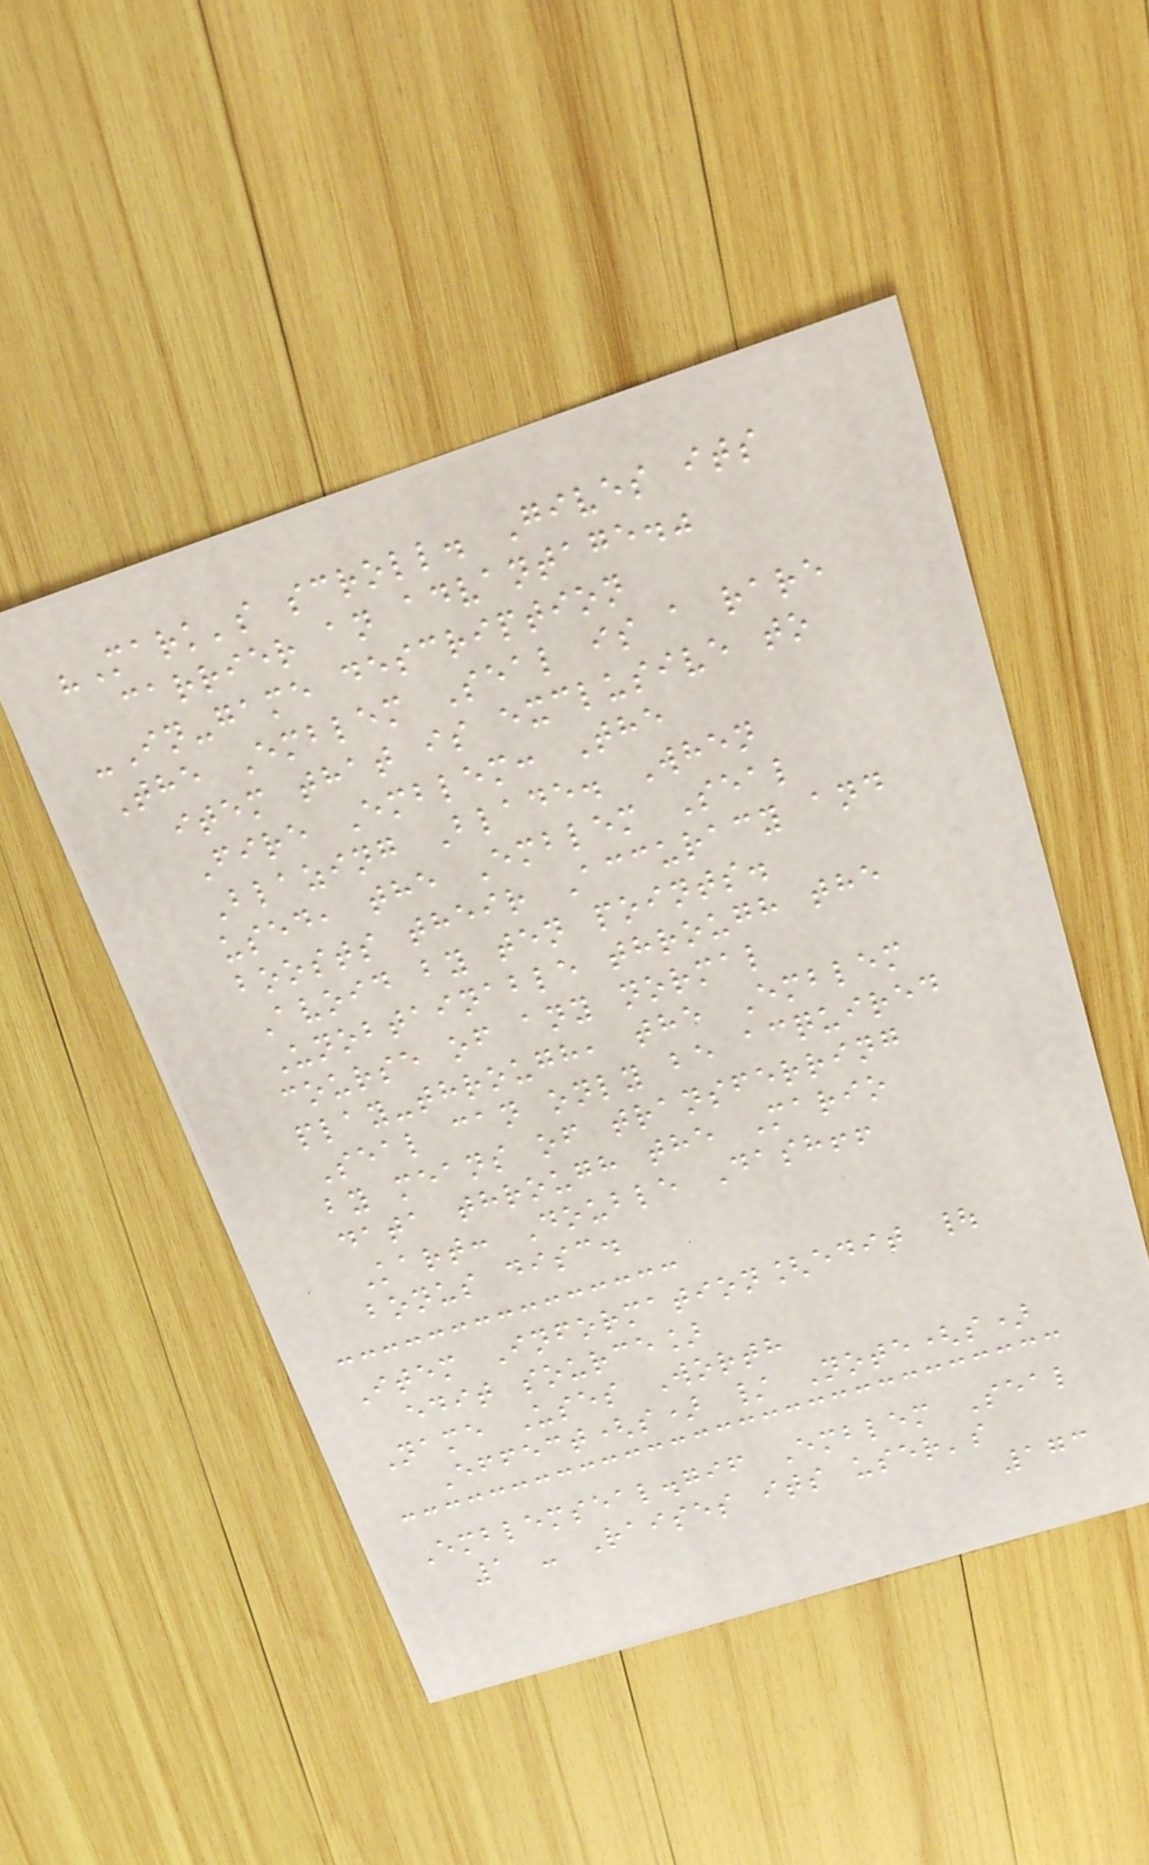"Mark's scroll. Gives its
carrier an advantage."
-In-game description
The Emblem Seal is a rare
item that is exclusive to
Fire Emblem: The
Blazing Blade. When
used, the Emblem Seal
boosts their Accuracy and
Avoid by ten points.
Unobtainable through the
course of any normal
play-through, the Emblem
Seal can only be acquired
by means of transferring
data through the Mario
Kart: Double Dash!!
bonus disc.
Item Information[edit |
edit source]
Name Uses Worth
Effect(s) / Note(s)
Emblemseal.gif Emblem Seal
1 - Raises its user's
173
